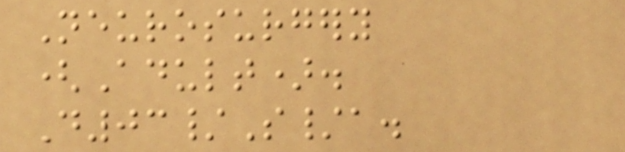Neurosurgery
(Adult).
D03/S/a.
